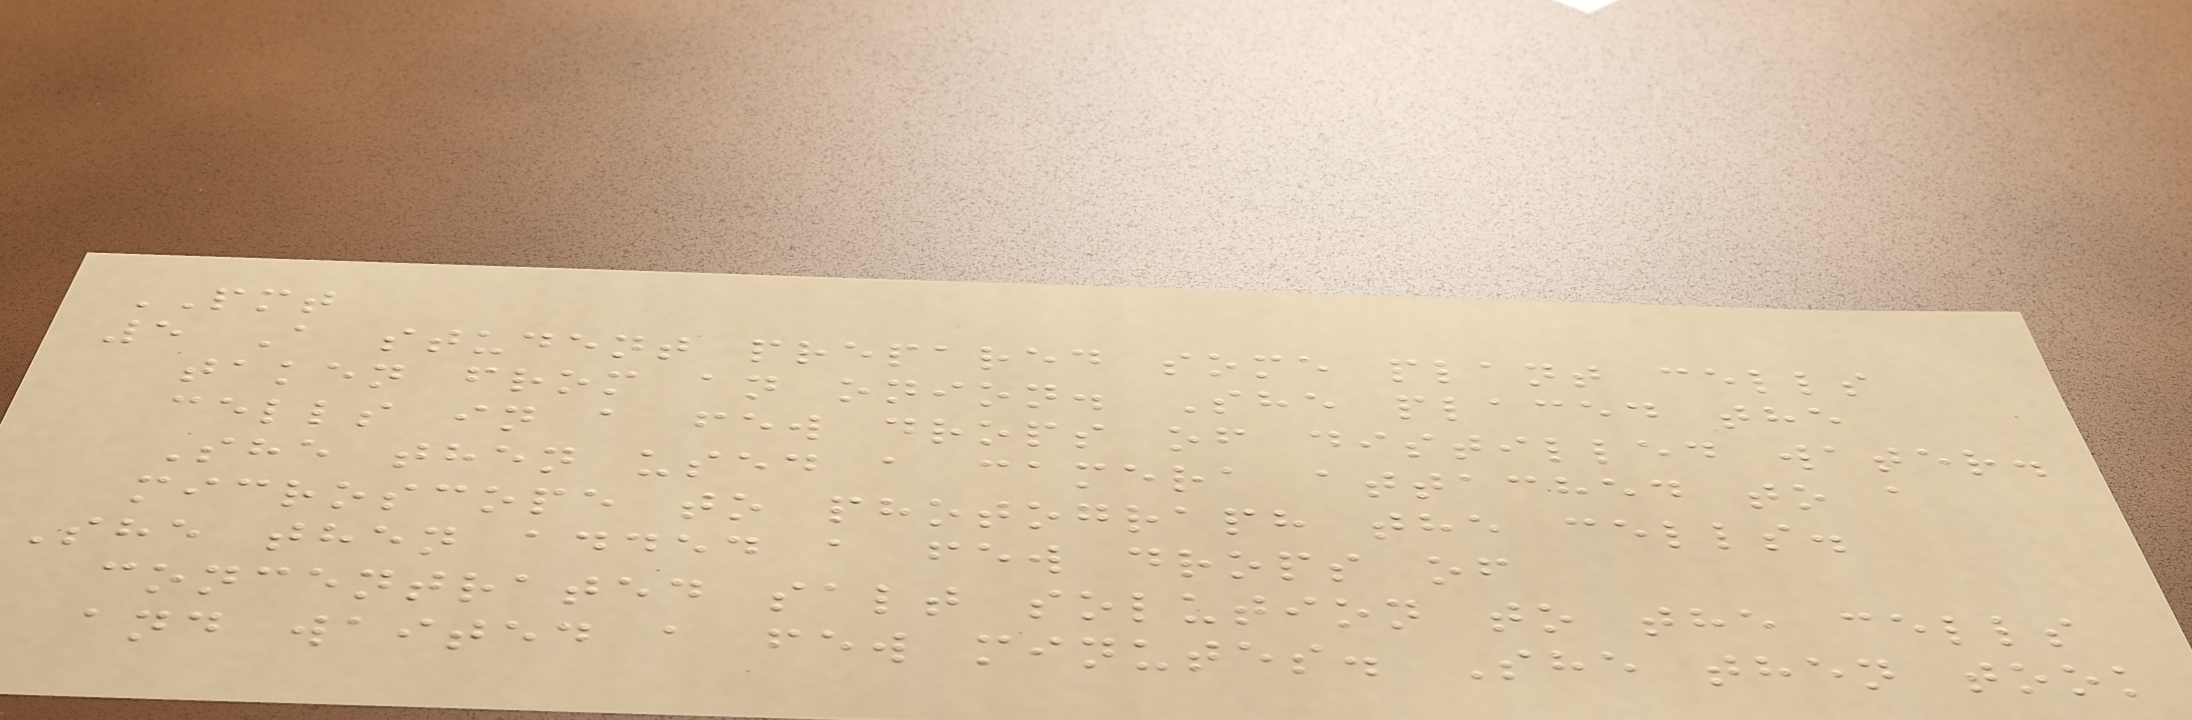PMT
5 A student prepared some plant cells
taken from an onion. She placed the
cells in a few drops of distilled water.
She then used a camera attached to a
microscope to photograph the cells.
She then added a few drops of
concentrated salt solution to the cells
and waited a few minutes. She then took
